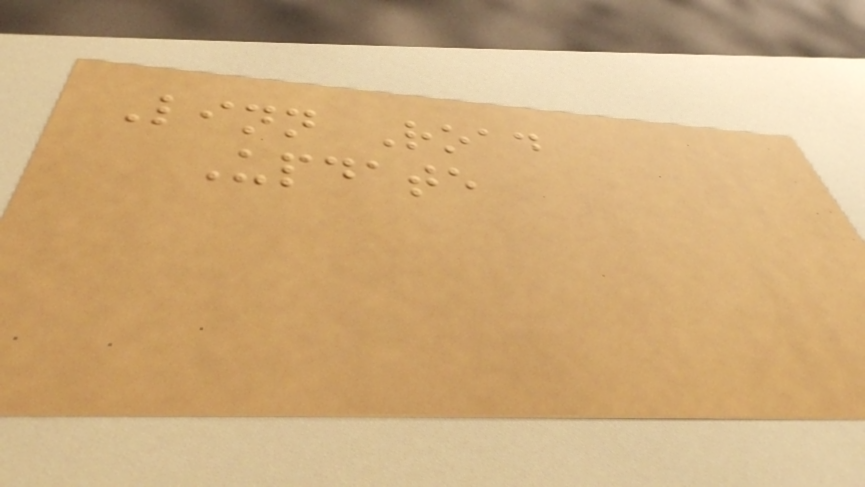Linn Road
Update
